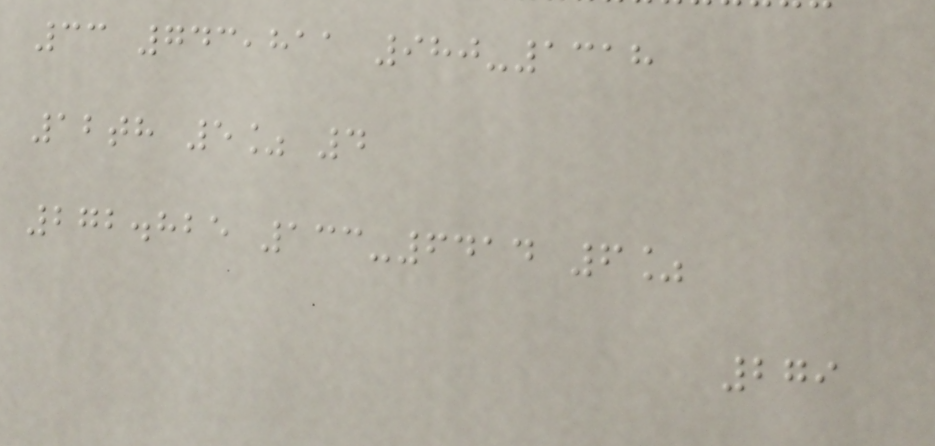33 743,811 980-1318
12th 5% 4
272.825 133-6414 6%
279
